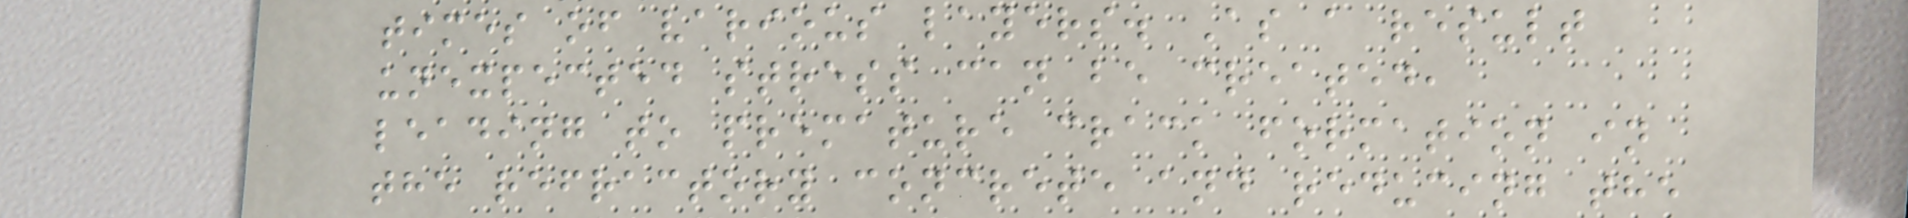times of various layers. As a result
unexpected stress can be created,
leading to premature crack formation in
the refractory concrete and reducing the
